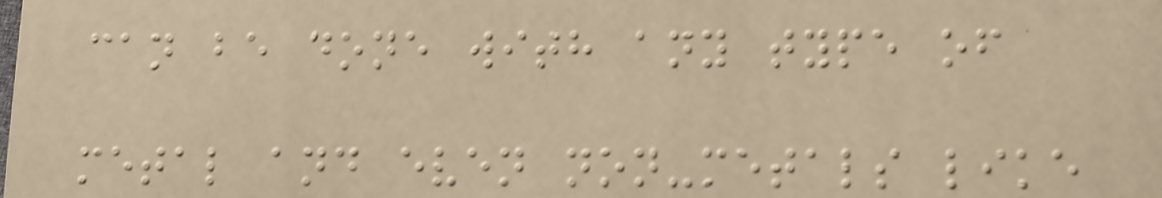can be done with any type of
metal and even non-metals like
